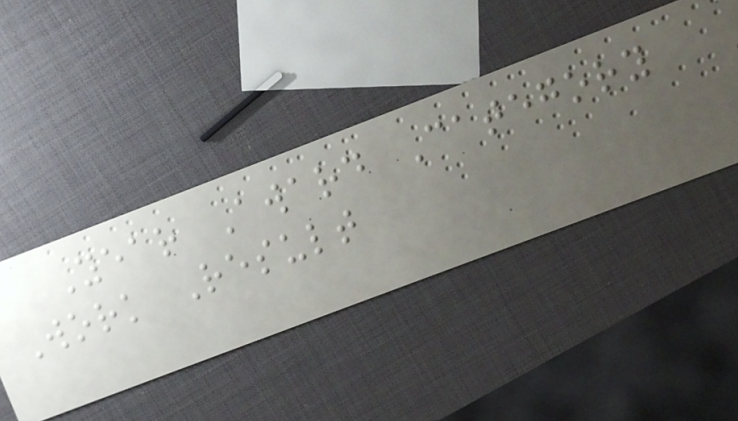Year Award Category
Work Result
